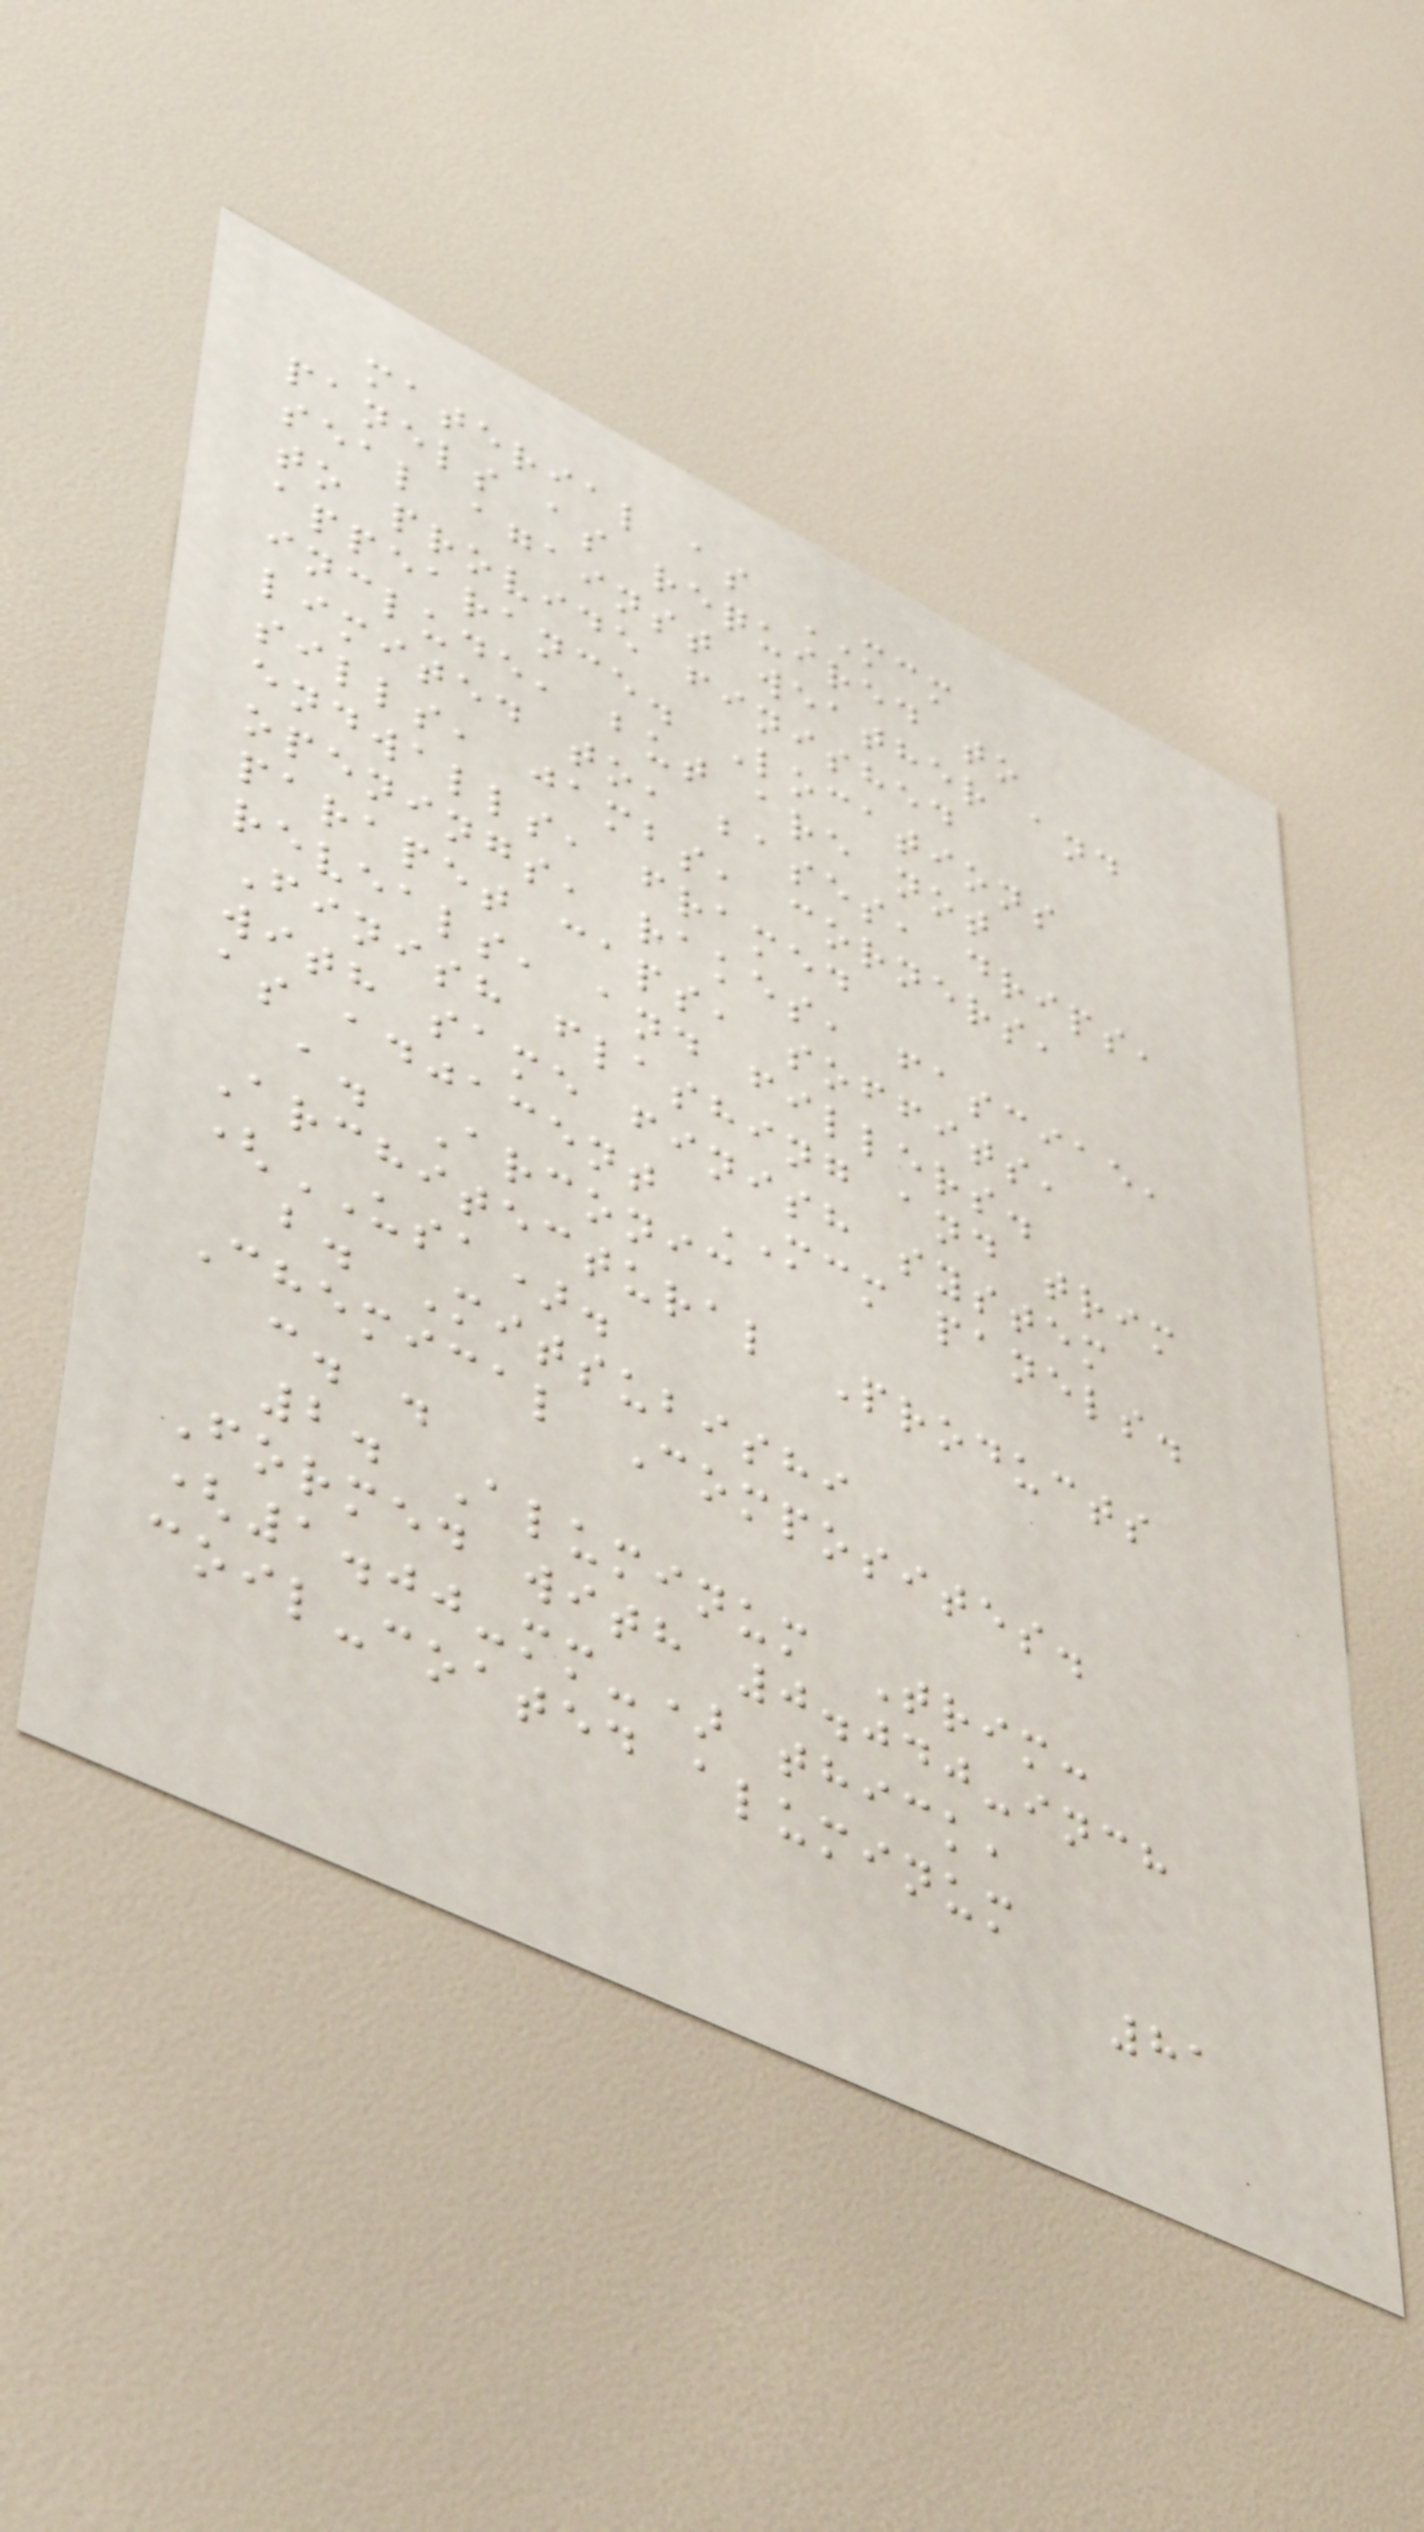material as MCM
panels as required to
seal against weather and
to provide finished
appearance. Locations
include, but are not
limited to, bases, drips,
sills, jambs, corners,
endwalls, framed
openings, rakes, fasciae,
parapet caps, soffits,
reveals, and fillers.
Finish flashing and trim
with same finish system
as adjacent MCM panels.
a. Arconic
Architectural Products
(USA).
b. Mitsubishi
Chemical Composites.
c. .
2. Aluminum Trim:
Formed with 0.040-inch
(1.00-mm-) thick,
coil-coated aluminum
81
